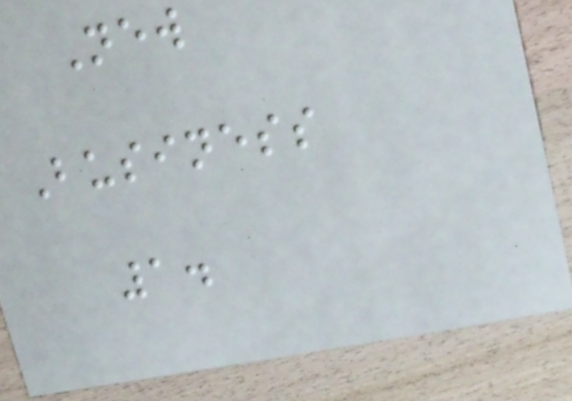New
Business
1.
